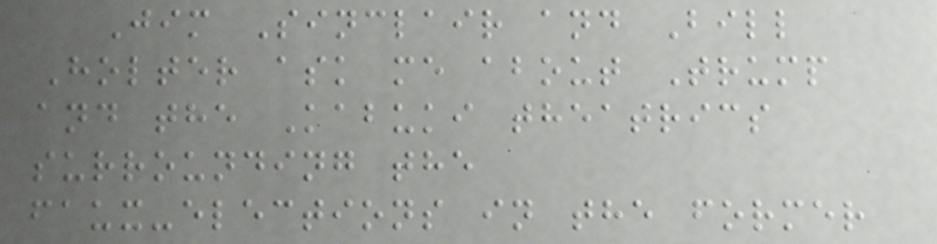Jim Sinclair and Bill
Holter ask me about Trump
and the Kabuki theatrics
surrounding the
faux-elections in the former
